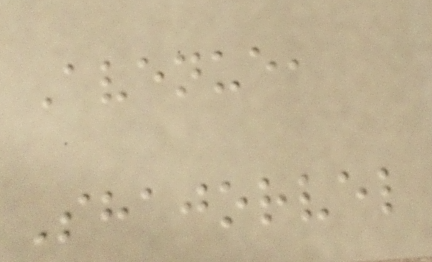Avenue,
Shajorvel
